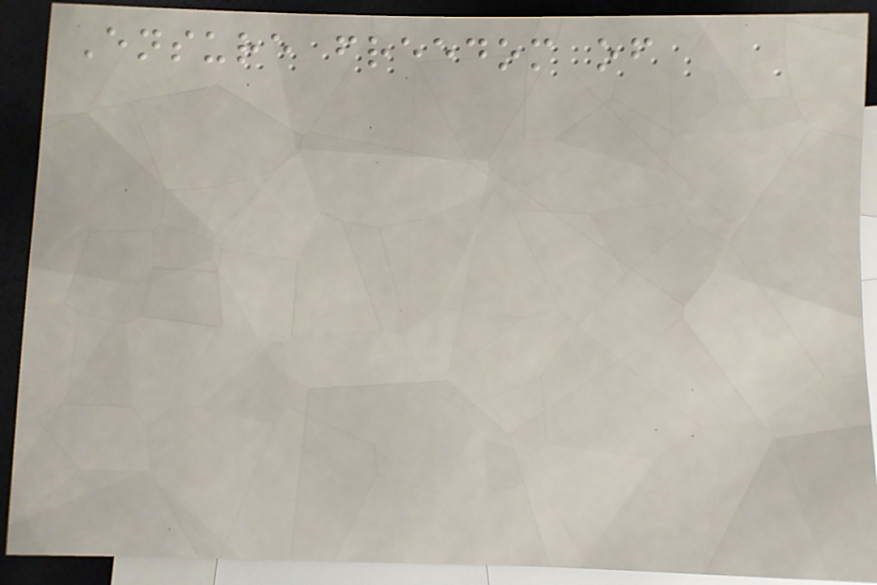Ensure freedom of
